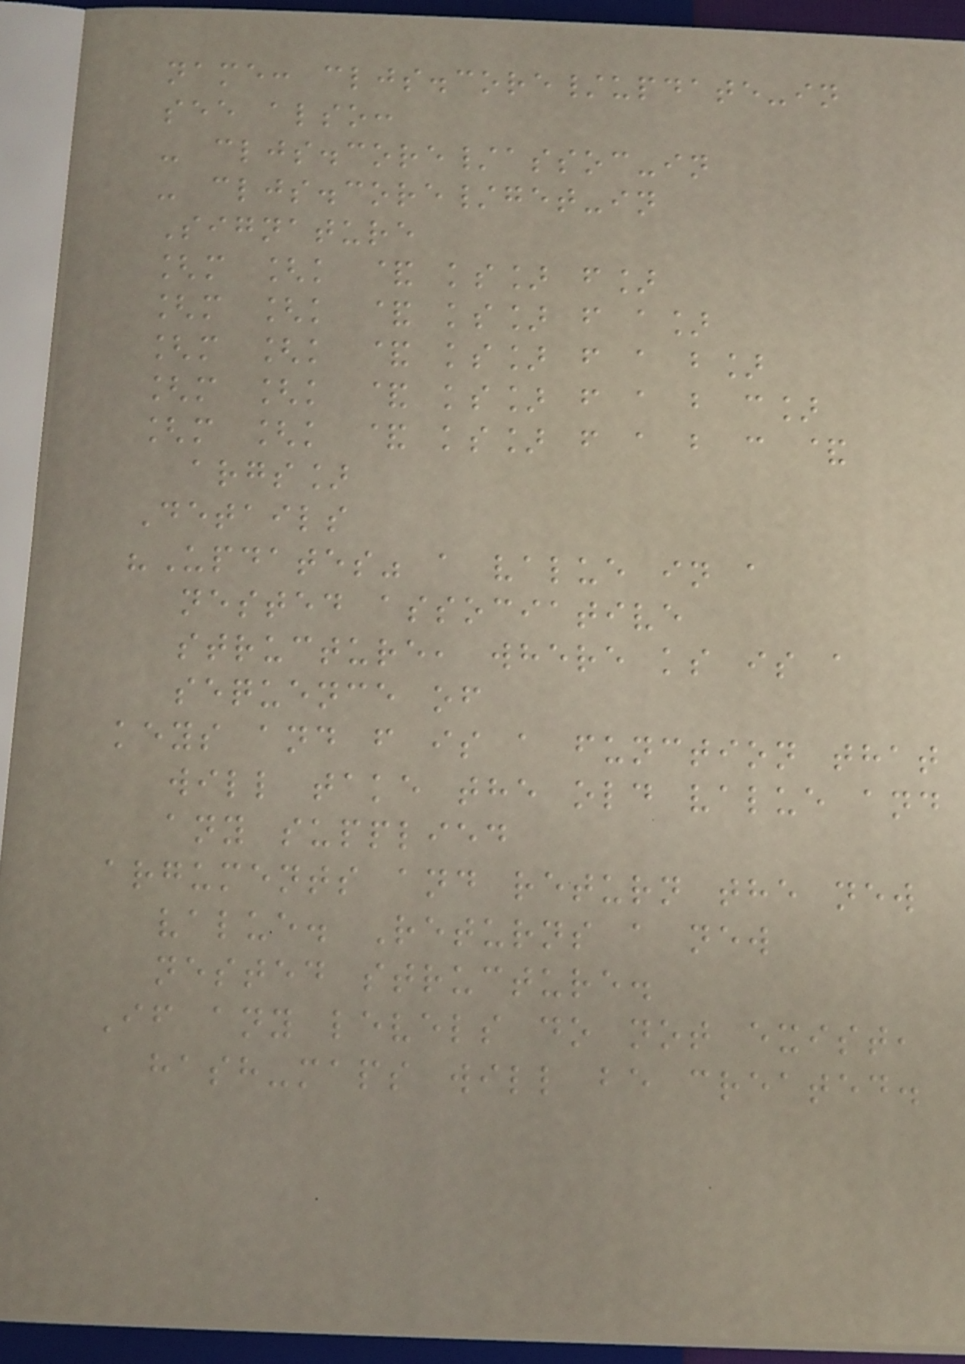name: cljs.core/update-in
see also:
- cljs.core/assoc-in
- cljs.core/get-in
Signature
[m [k & ks] f]
[m [k & ks] f a]
[m [k & ks] f a b]
[m [k & ks] f a b c]
[m [k & ks] f a b c &
args]
Details
"Updates" a value in a
nested associative
structure, where ks is a
sequence of
keys and f is a function that
will take the old value and
any supplied
arguments and return the new
value. Returns a new
nested structure.
If any levels do not exist,
hash-maps will be created.
